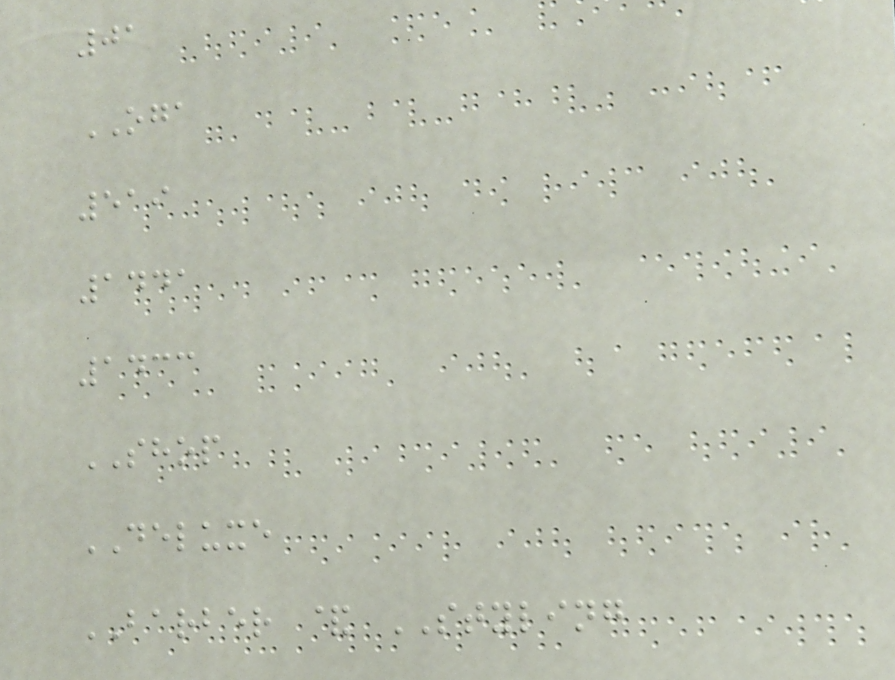01
OGA
519
1441
1433
SHOP
DELUXE
BARBER & STYLING
